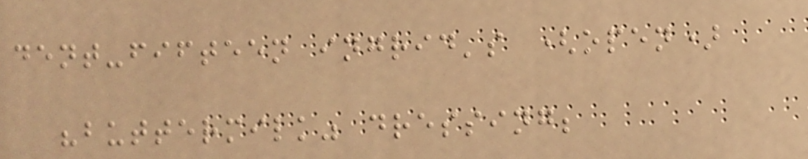dent-fifteen ingrid's (open)
"buttermilk" dressing;
